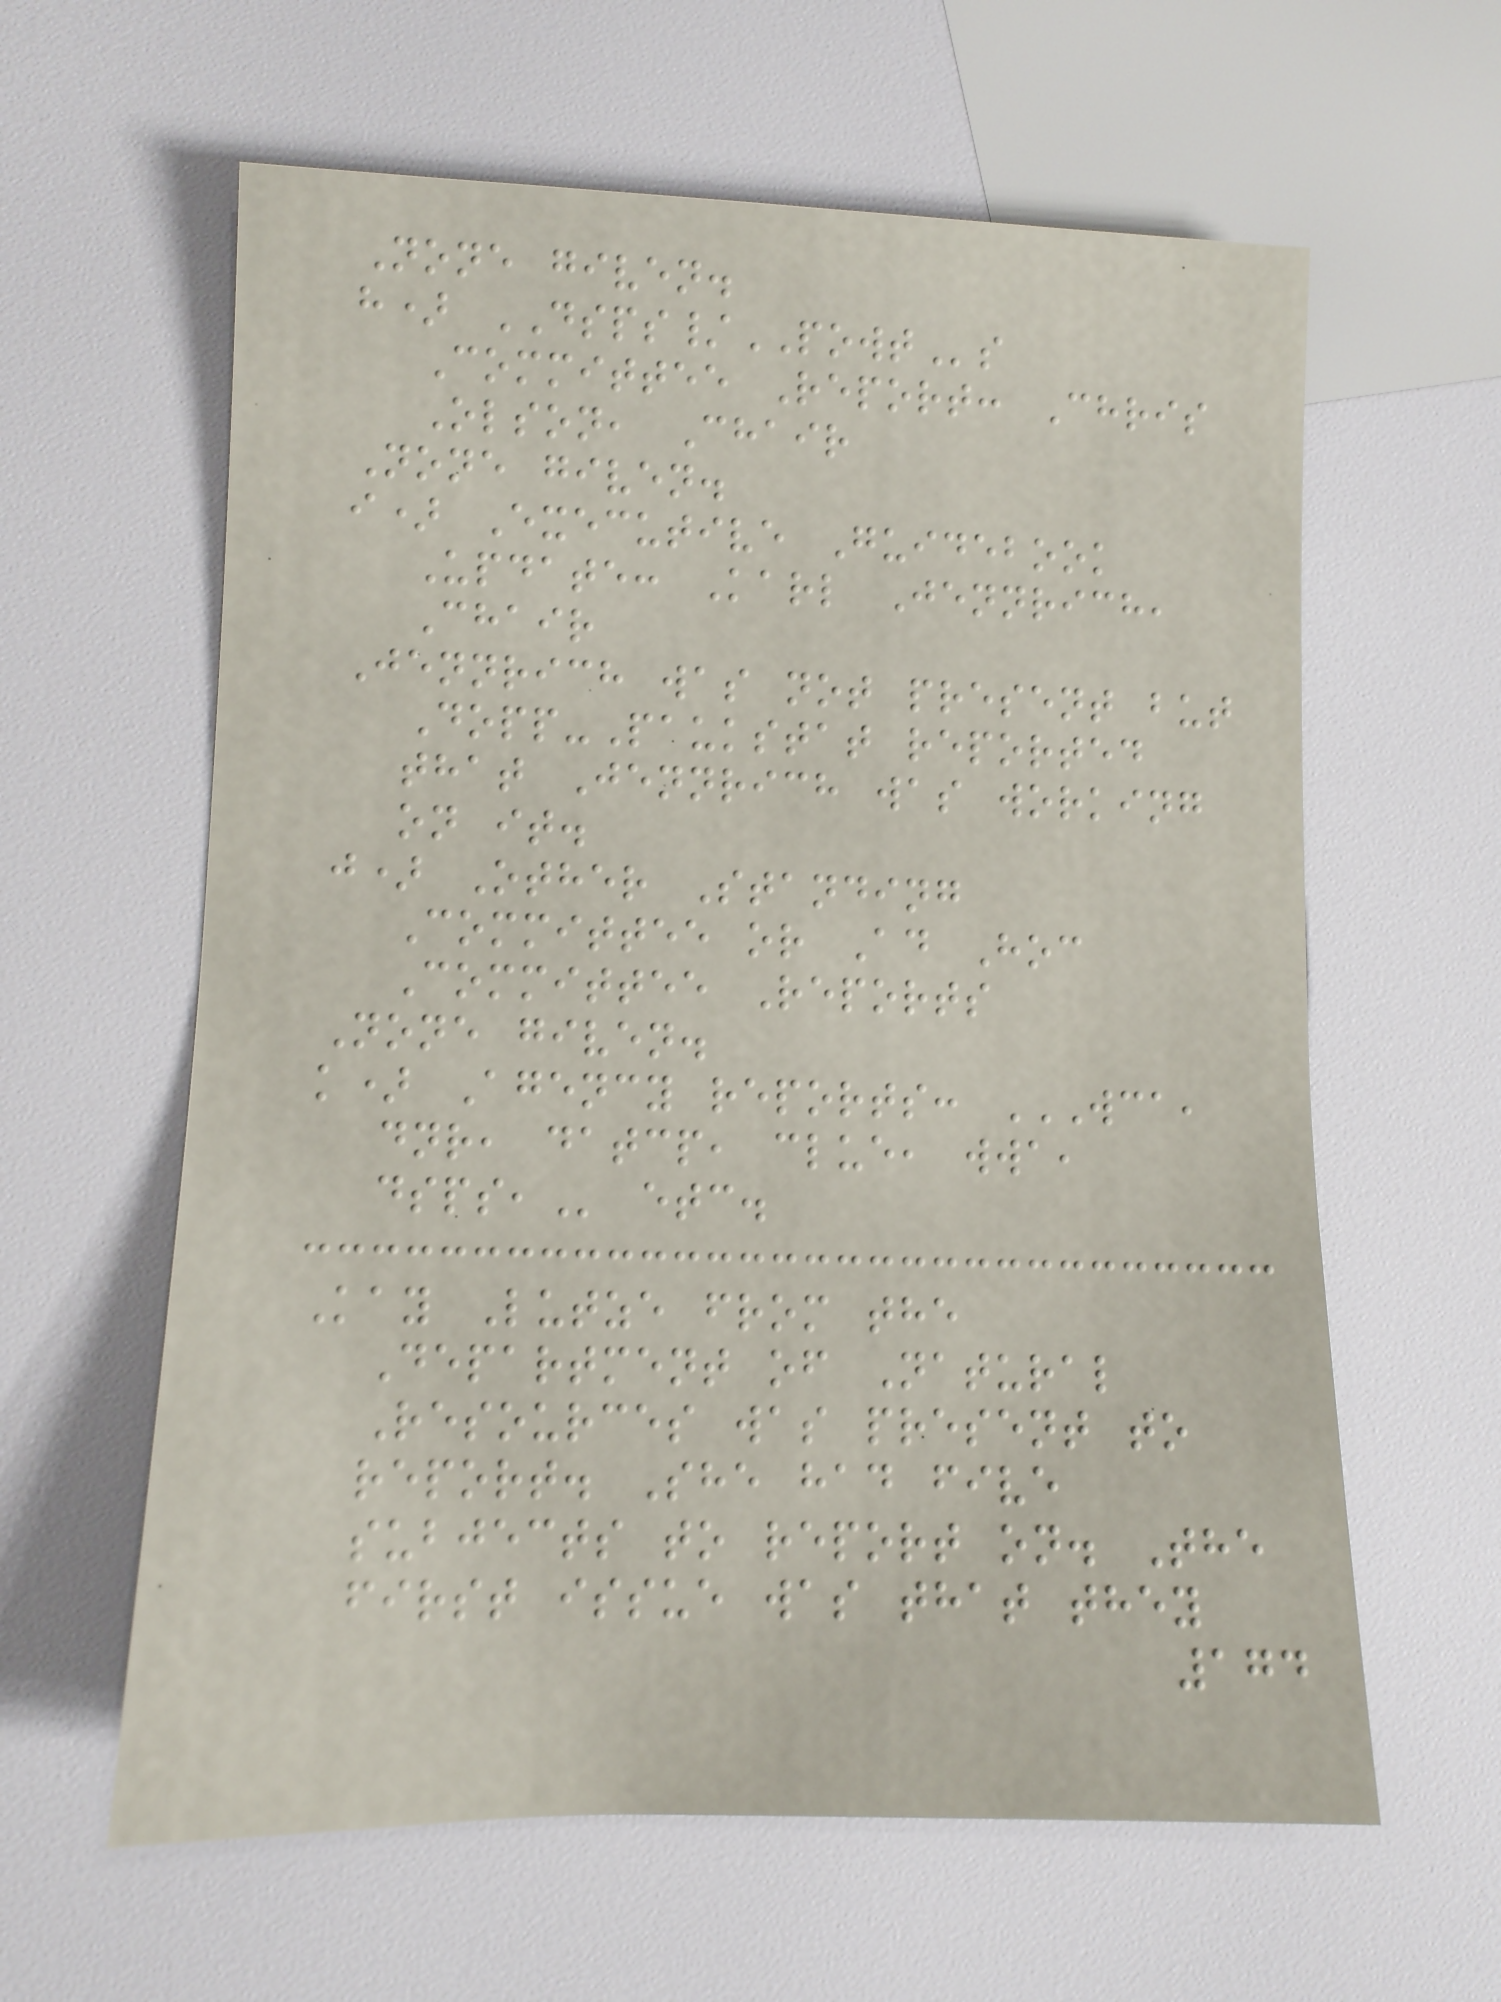None given.
h) DSPS/POWTs
Committee Report: Chris
Olson, Chair
None given.
i) Executive Guidebook
Update: Karl Jennrich,
Chair
Jennrich was not present but
Dopp-Paukstat reported
that Jennrich was working
on it.
j) Other Standing
Committee or Ad Hoc
Committee Reports
None given.
k) Agency reports: WCA,
DNR, DATCP, CLUE, WWA,
DSPS, etc.
Kay Lutze from the
Department of Natural
Resources was present to
report. She had five
subjects to report on. The
first issue was that they
174
